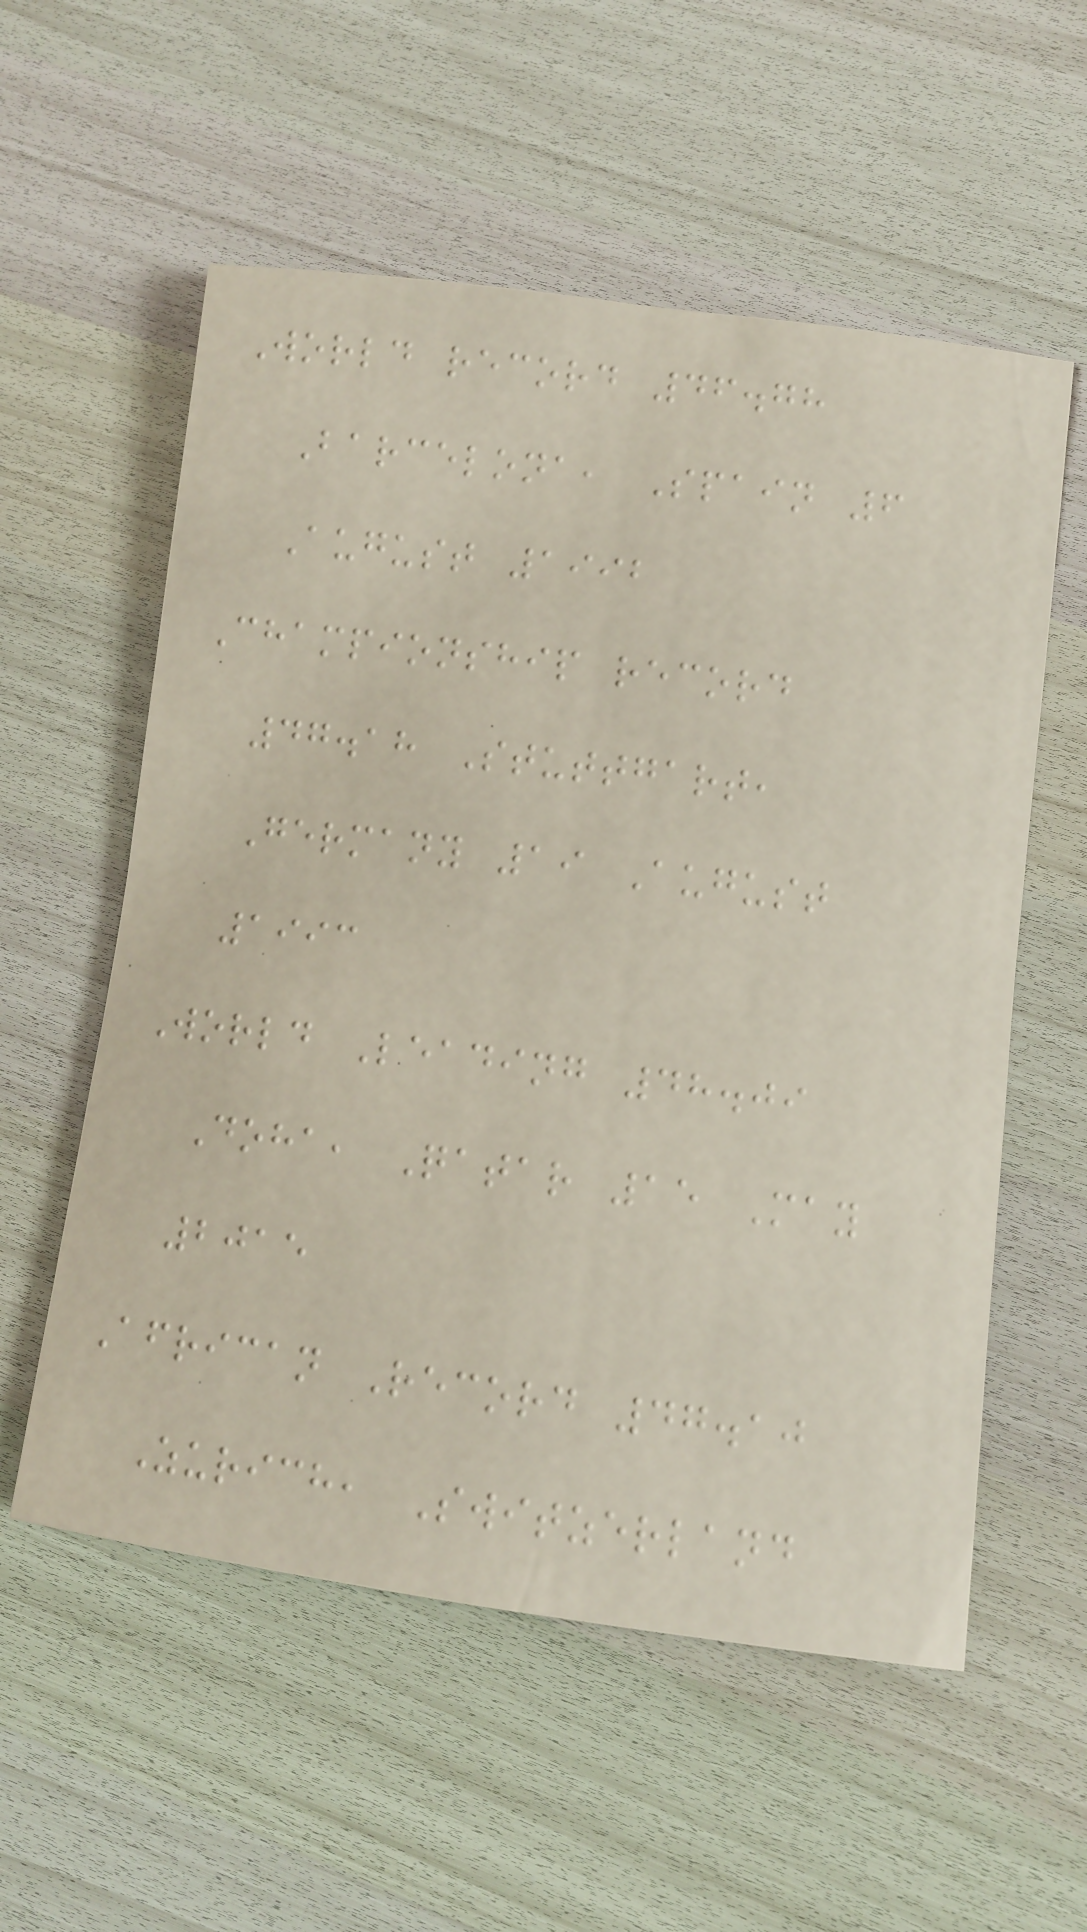World record 46.78
Barcelona, Spain 6
August 1992
Championship record
47.18 Stuttgart,
Germany 19 August
1993
World Leading 48.09
Doha, Qatar 15 May
2015
African Record 47.10
Zurich, Switzerland
